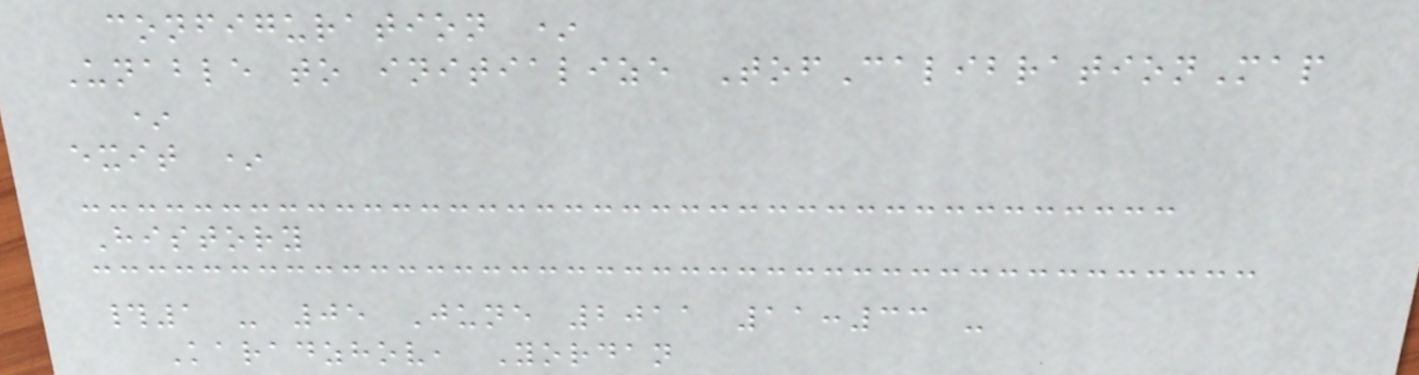configuration *
Unable to initialize TofCalibrationMap
*
exit *
History
#1 - 05 June 2011 11:33 -
Karadzhov, Yordan
